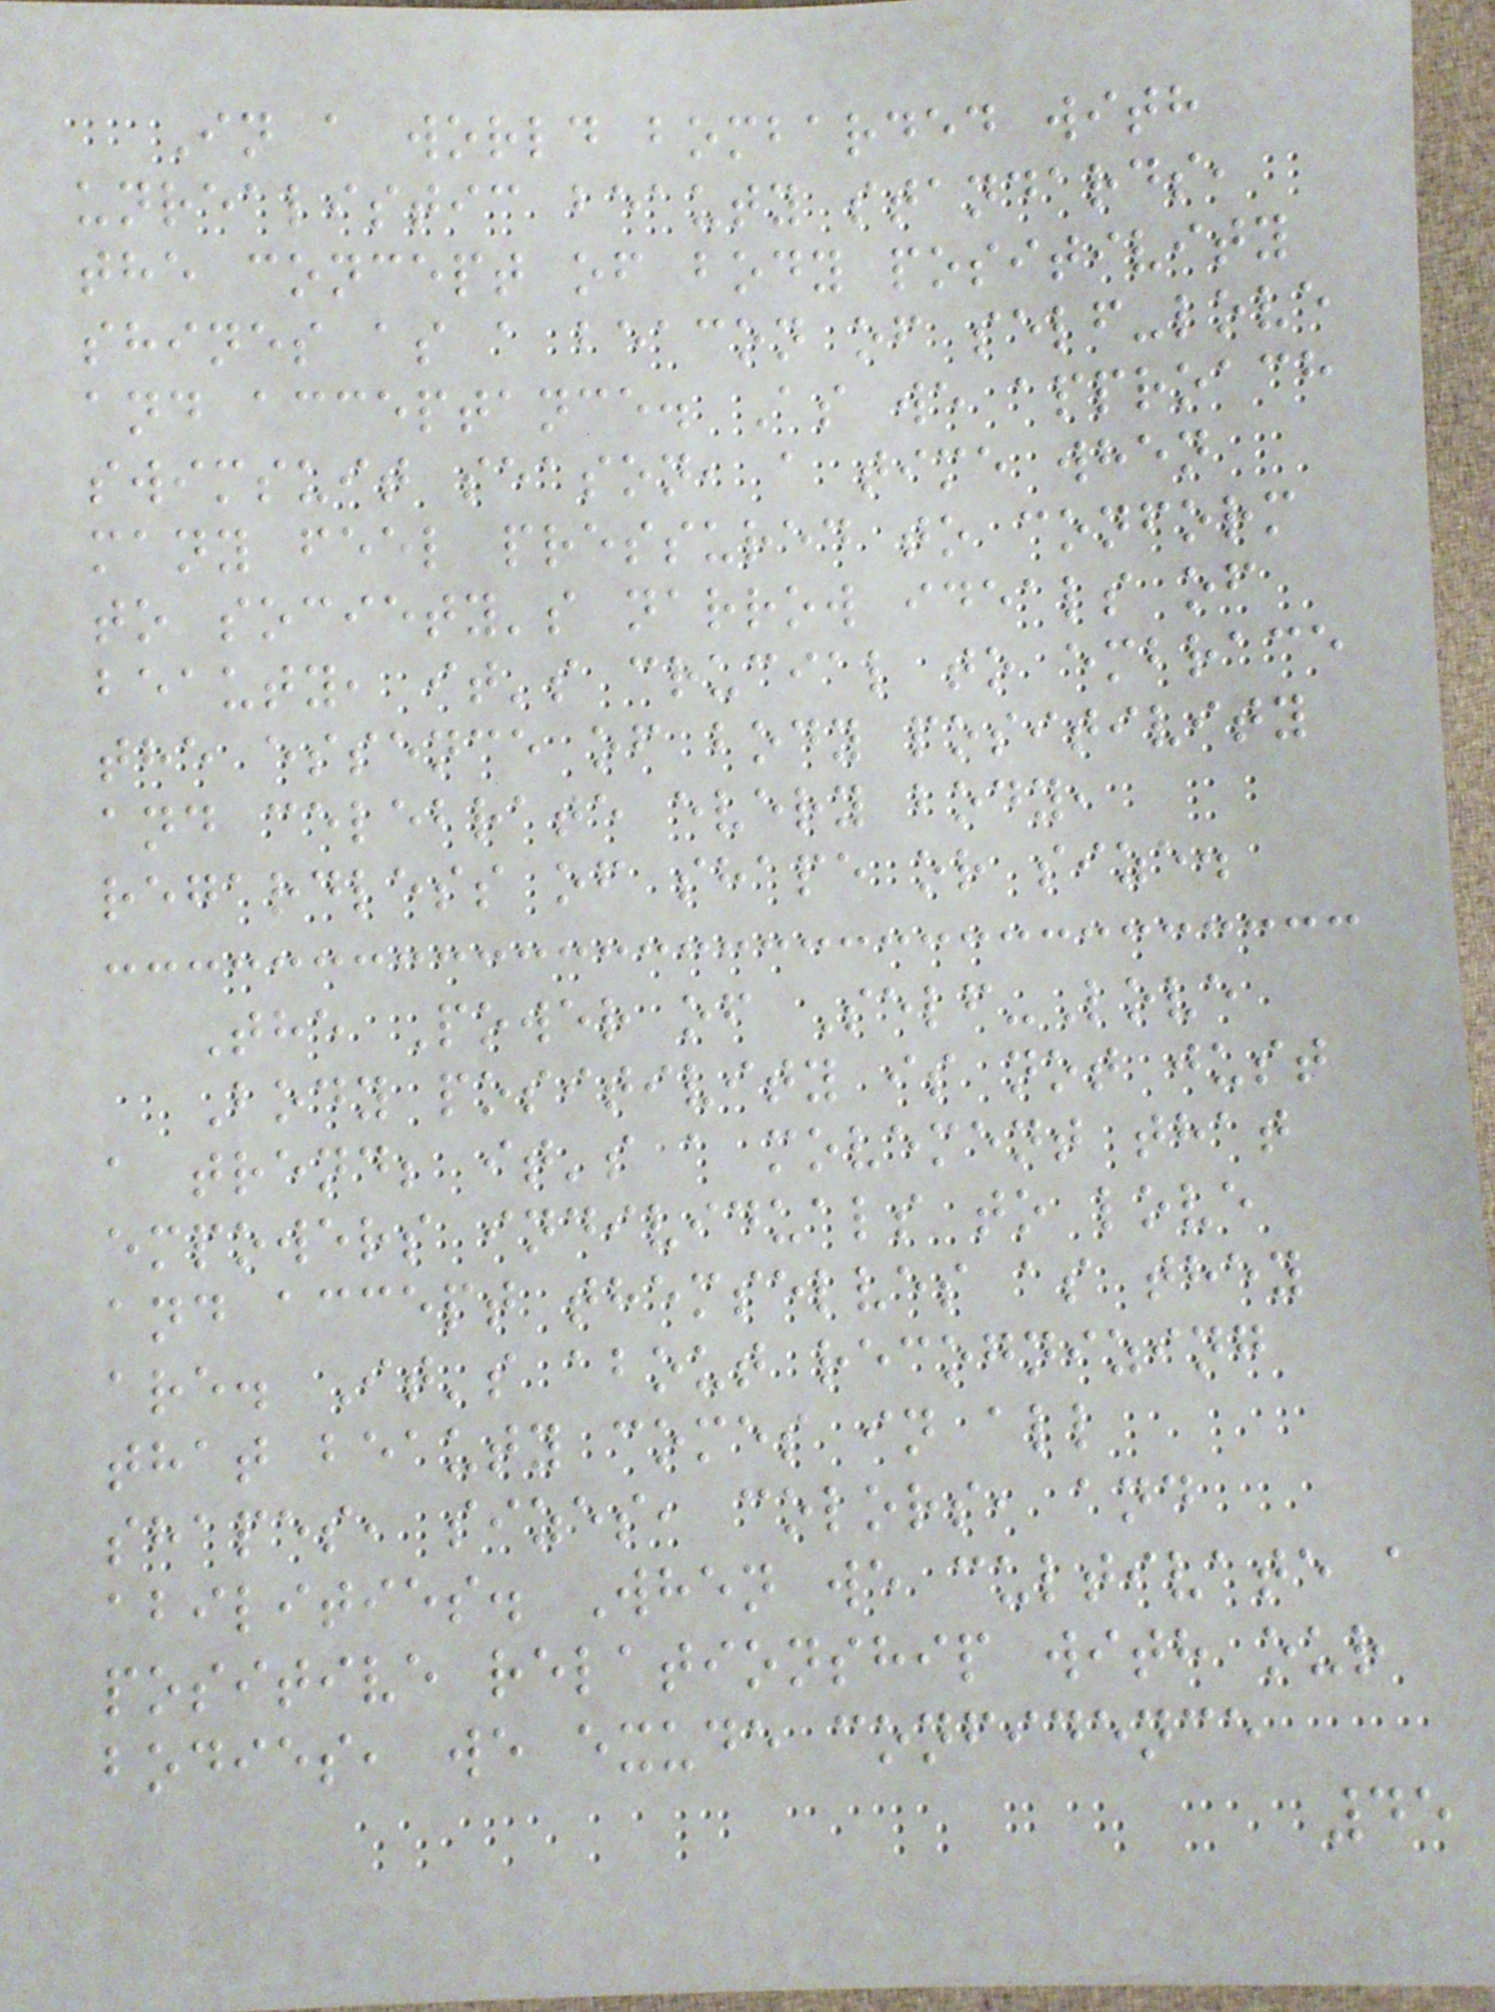In a world bombarded with
unrealistic beauty standards,
the concept of body positivity
shines as a beacon of self-love
and acceptance. As we approach
swimsuit season, a time when
many feel pressured to conform
to society's narrow ideals of
beauty, it's crucial to embrace
the essence of body positivity
and celebrate every body,
regardless of shape or size.
The Power of Self-Love
Body positivity is not just
a trend; it's a movement that
empowers individuals to love
and accept themselves as they
are. It's about recognizing
that beauty comes in all
shapes, sizes, colors, and
abilities. When we cultivate a
positive relationship with our
bodies, we exude confidence
45
